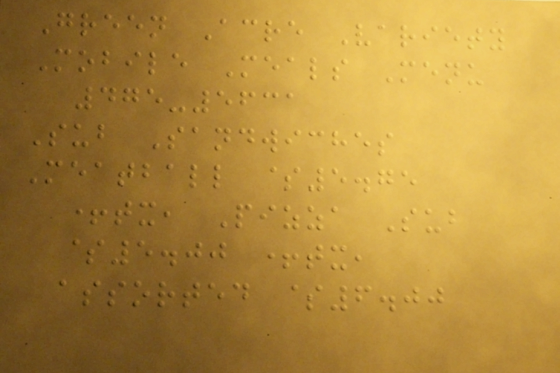Green Acre Variety
Mobile Meals Menu
475-5631
Sub Sandwiches
Meatball $5.75
+tx, Pizza Sub
$5.00 +tx,
assorted $6.00
